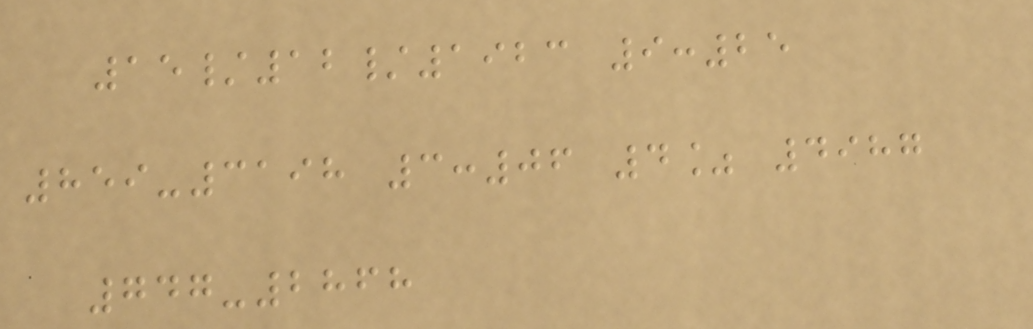15/12/1923 9:25
859-3198 3:06 4% 4987
747-2868
